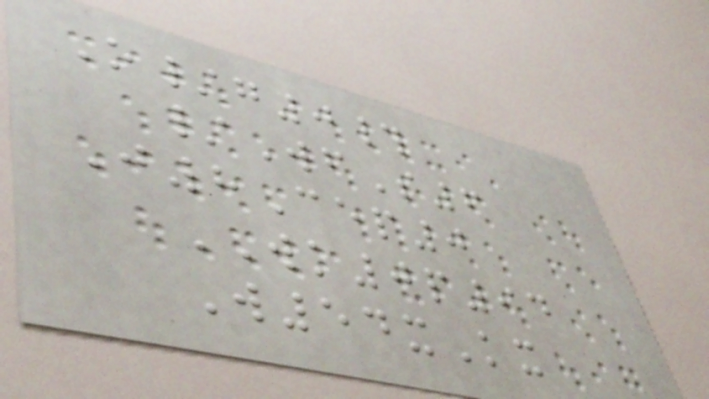O/g0#
/WfS6
J8Cep0
WK0p94
W54xKx
